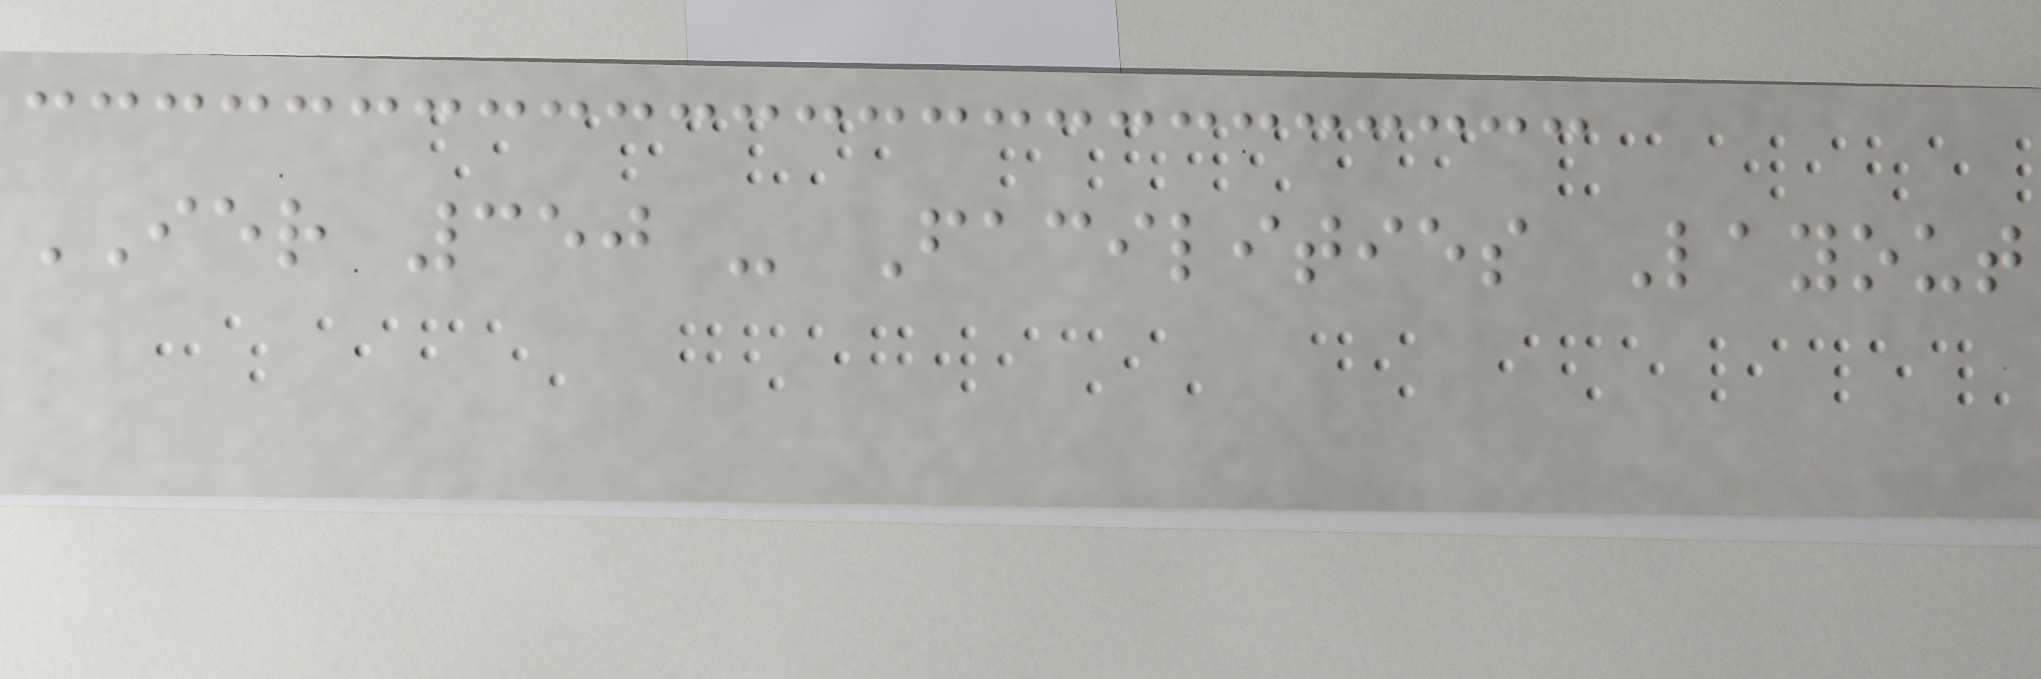IER 350 - Facilities Layout
